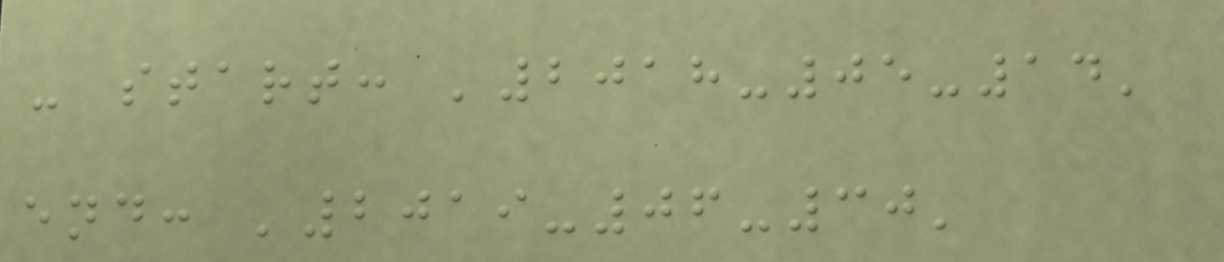- start: '2018-05-14'
end: '2019-06-30'
